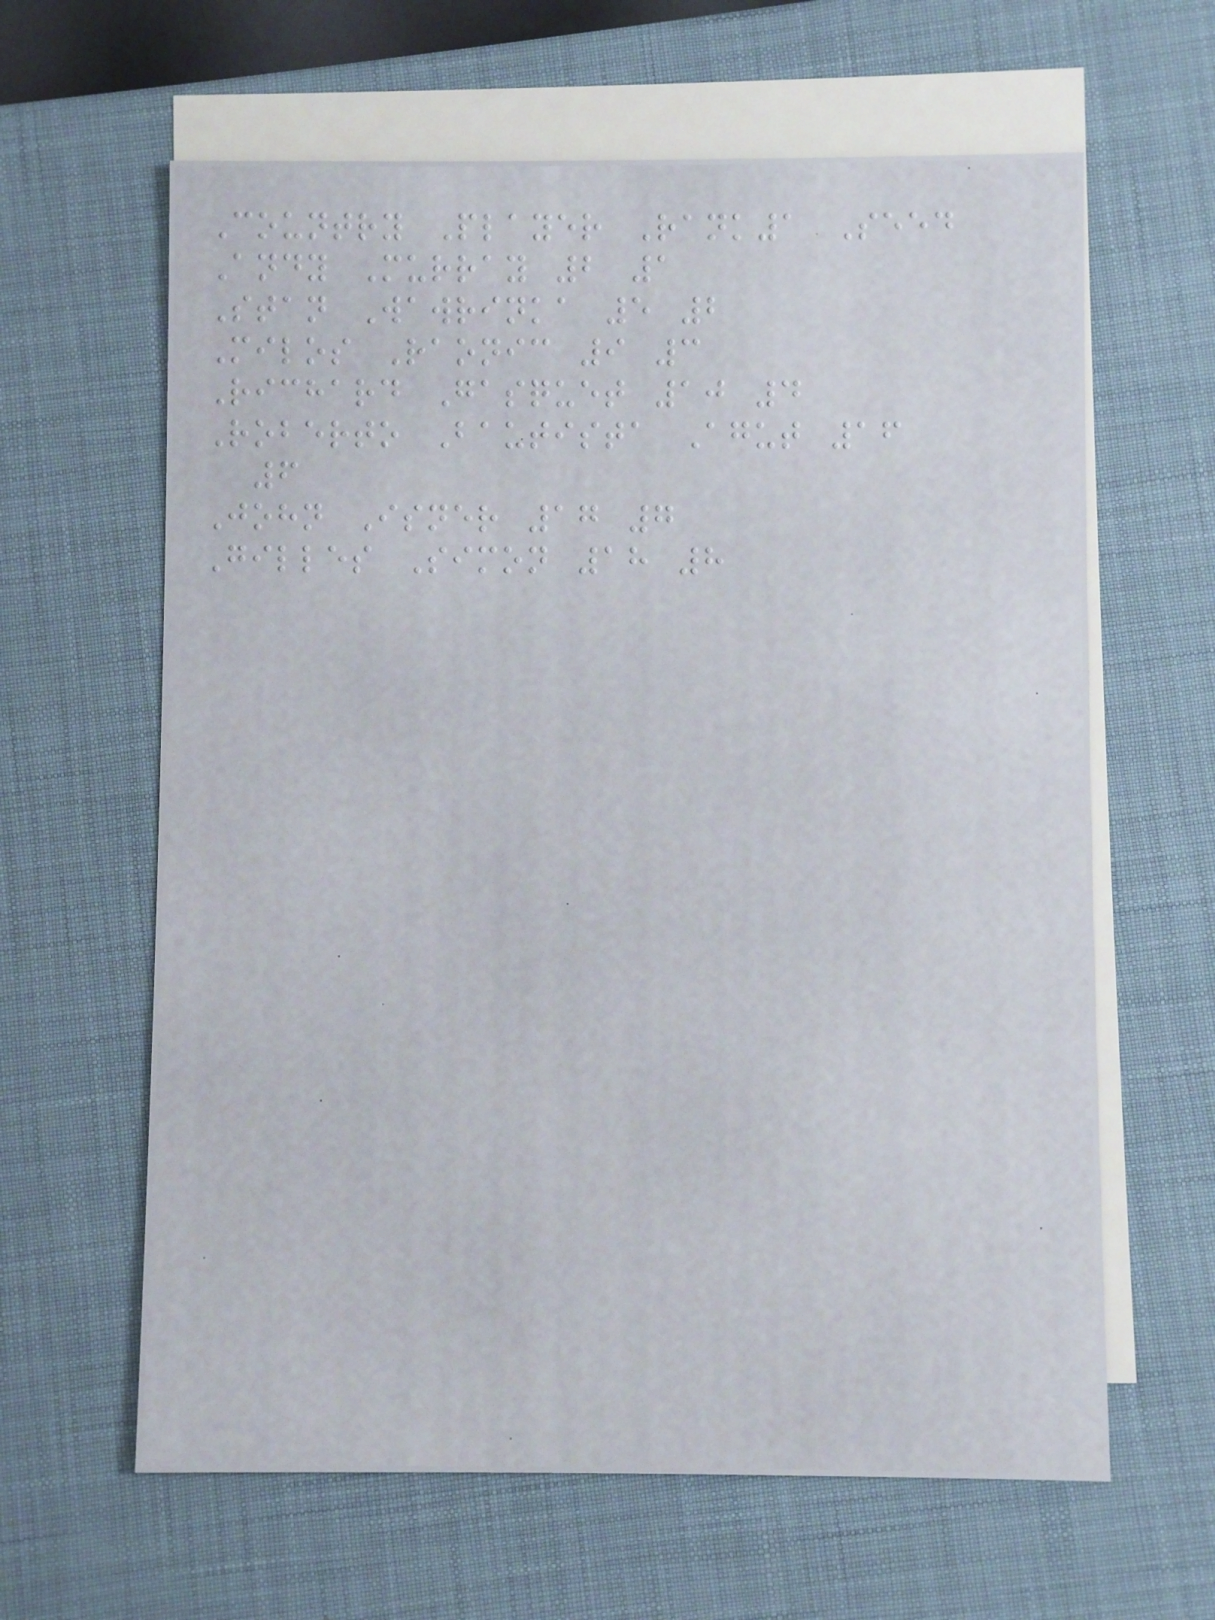Country Player Rank1 Seed
Andy Murray 2 1
Stan Wawrinka 5 2
Milos Raonic 9 3
Richard Gasquet 10 4
Roberto Bautista Agut 16
6
John Isner 17 7
Gilles Simon 18 8
